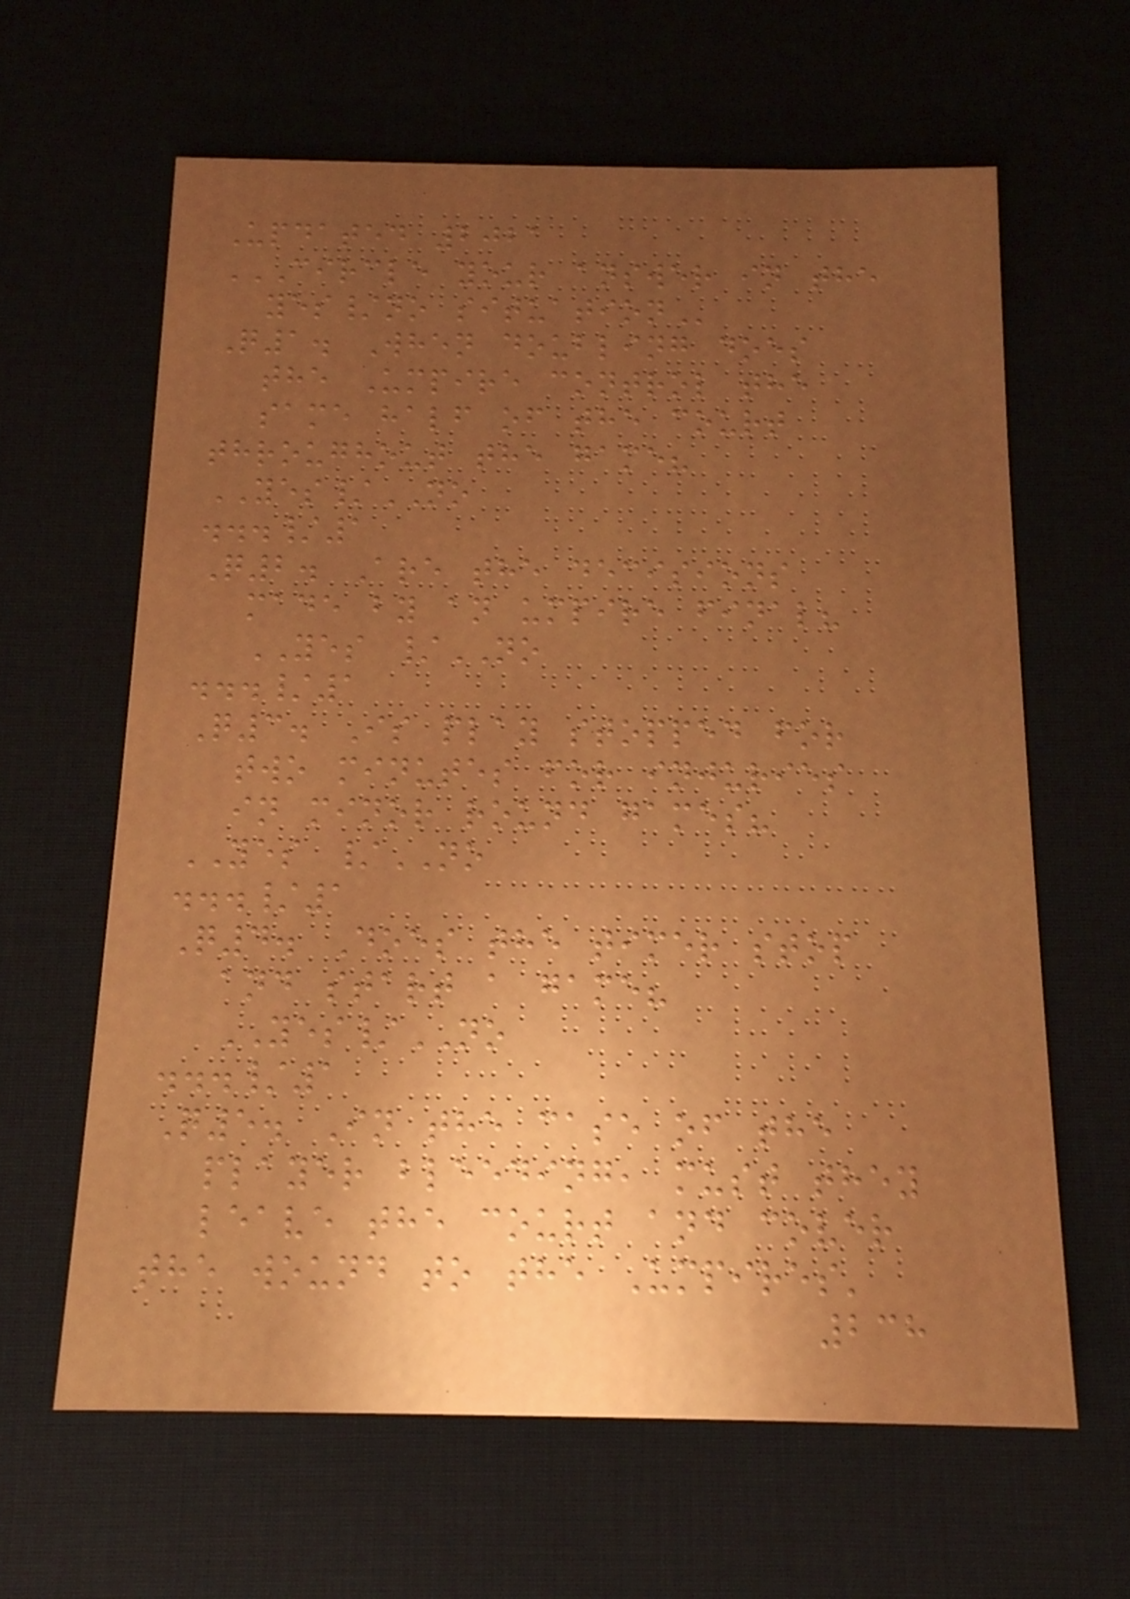Updated 2021
CIRCLE YOUR ANSWER IN THE
YES/NO SITUATION
Q1. When doubling does
the Umpire control the
same half of the court
throughout the game?
YES/NO
.../1
Q2. Are the decisions
made by an umpire final?
YES /NO
.../1
Q3. Is play stopped for
two minutes for injuries
in minor round games?
YES /NO
.../1
Q4. Does the timer stop
and start a game?
YES/NO
.../1
Q5. In the case of the
player bleeding, must they
leave the court and cover
the wound to the Umpires'
238
